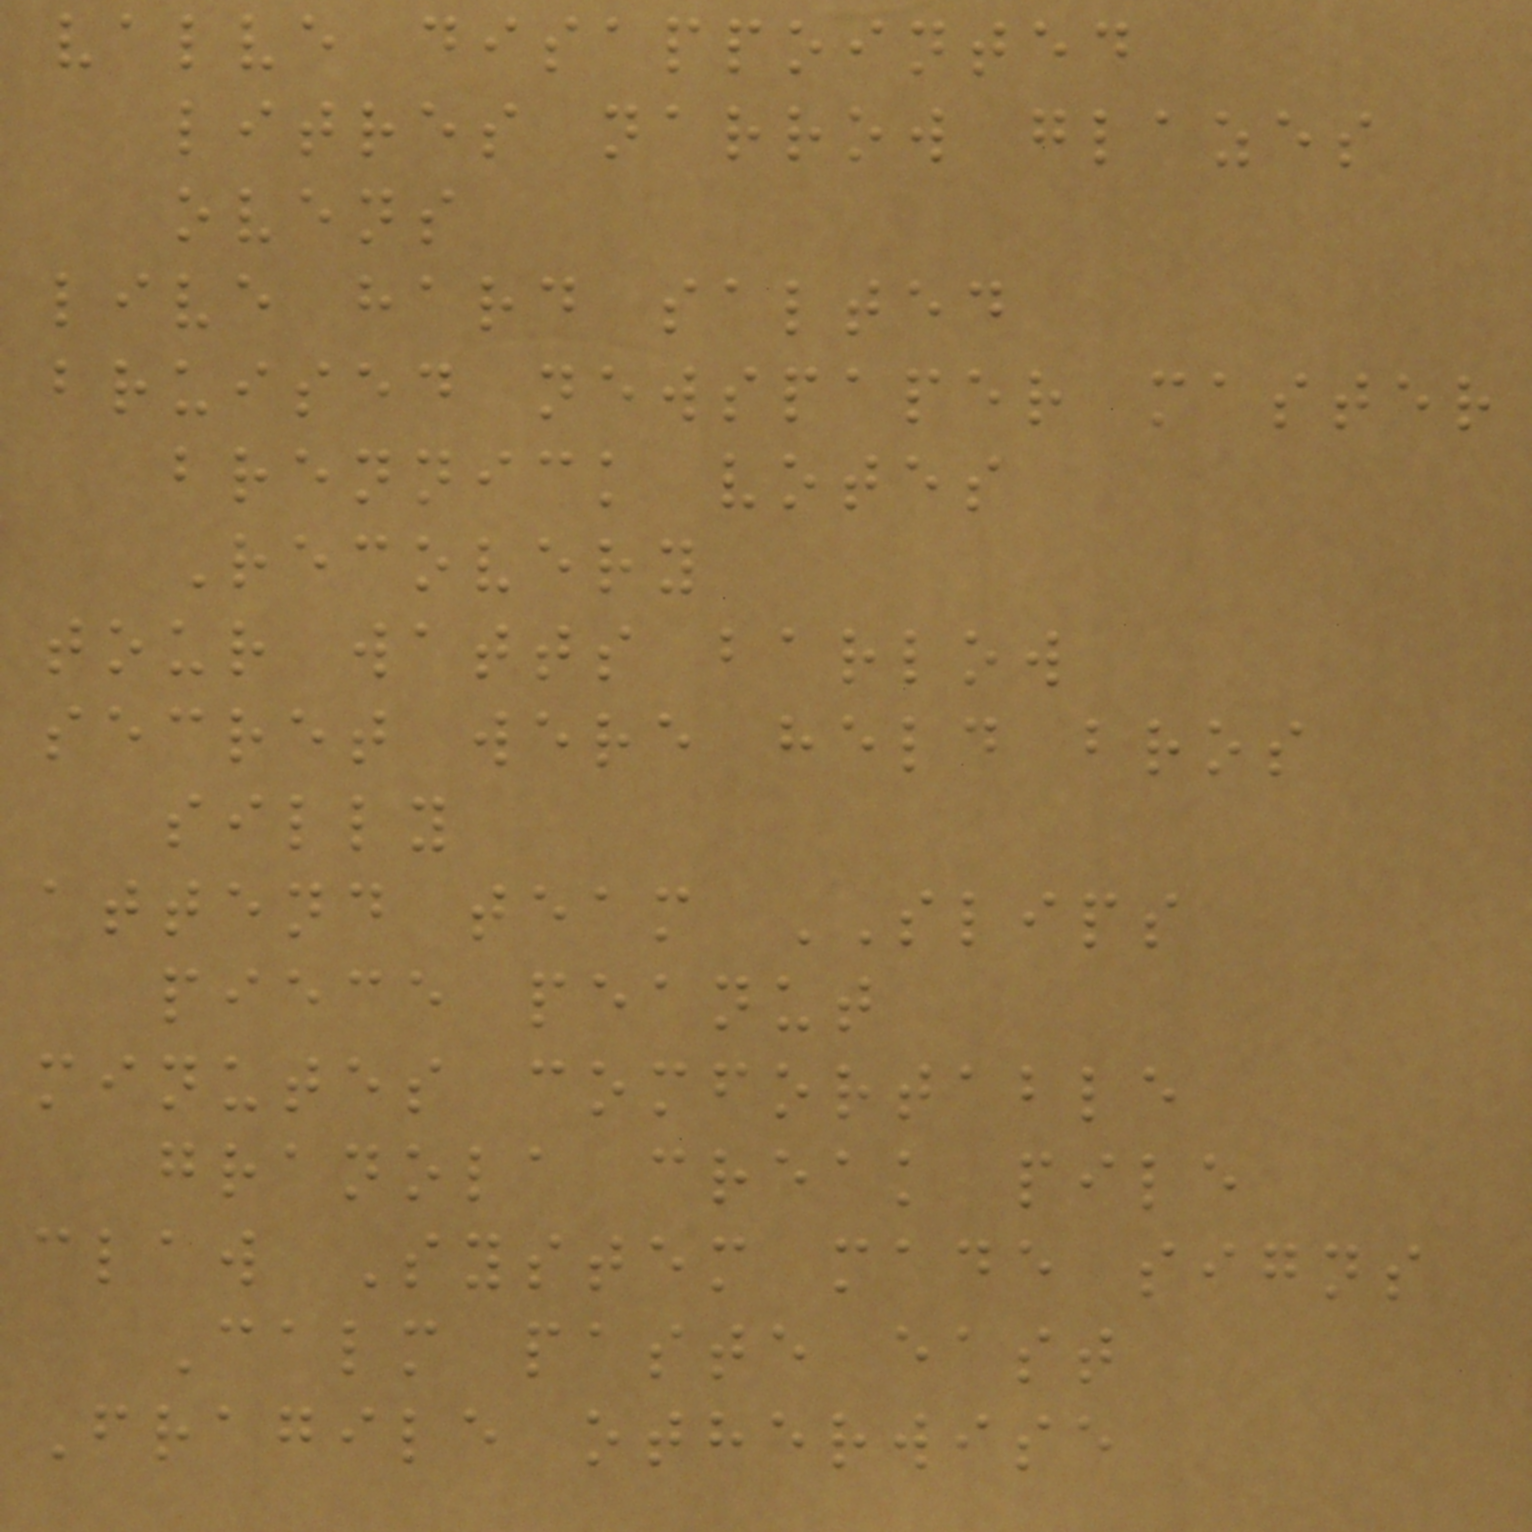valve disappointed
litres narrow glazes
ovens
live hard salted
bruised newspaper master
brennick votes
Recovery
tour watts barlow
secret were held bros
silly
attend team SLIPS
piece peanut
minutes comfortable
granola creak pile
claw System made signs
Calm paste east
Fragile otherwise
